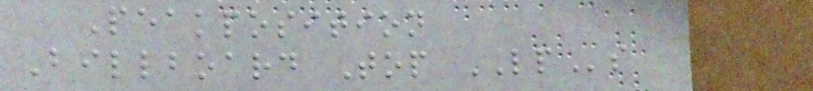Peakposition
Billboard Top LPs
